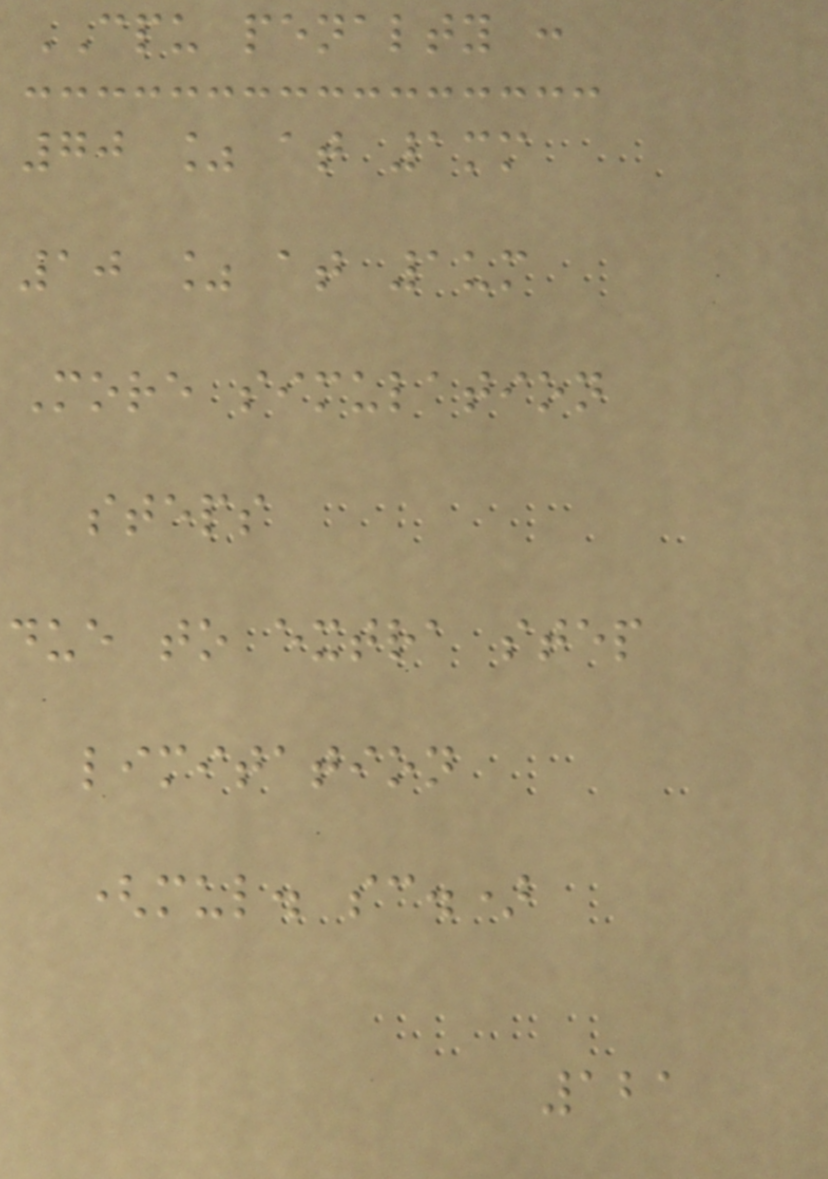CPU penalty :
70 % at 1mm
10 % at 1um
More simulation
steps
due to extra step
limitation
(mul. sc.)
121
